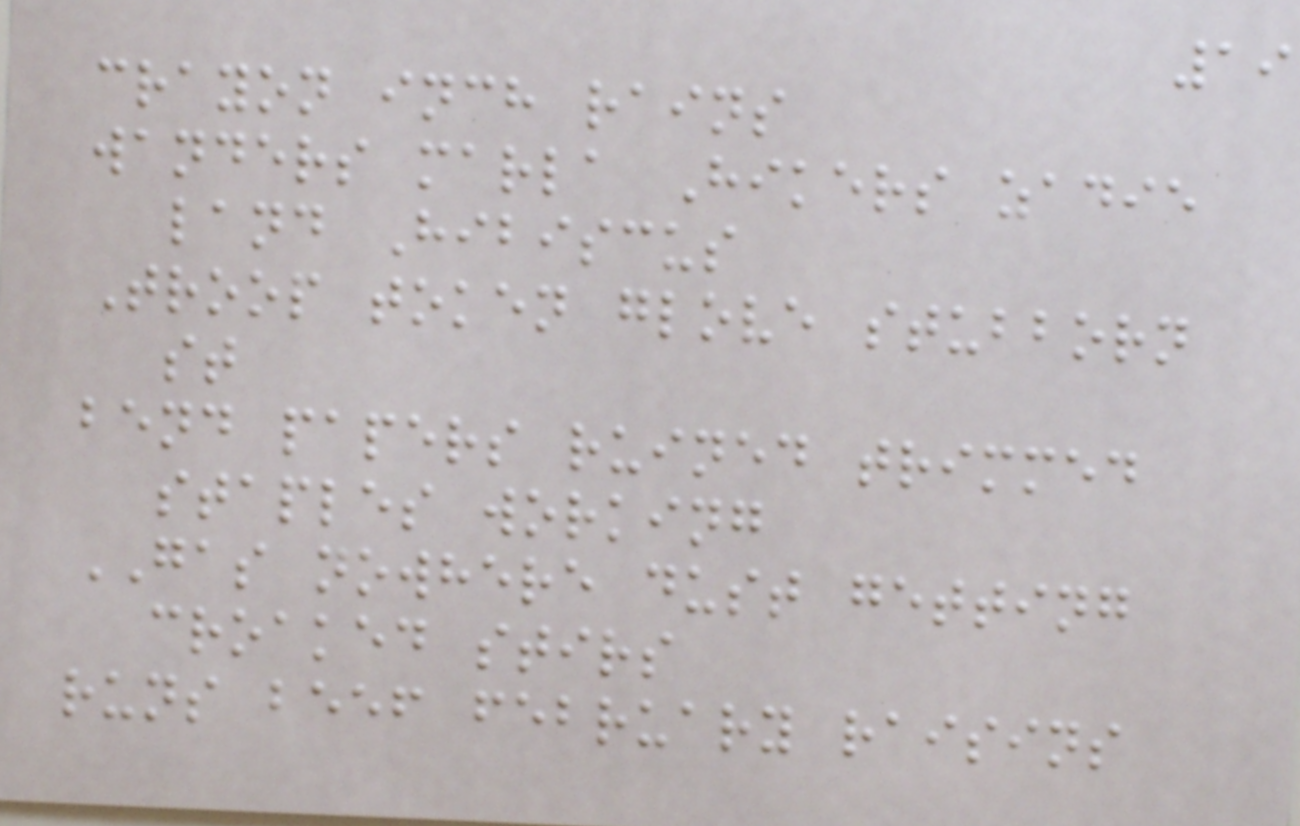19
crayon inch rains
wanders marla Hikers zadie
land Hibiscus
Troop token glove stubborn
st
bend papers ruined trimmed
staples working
GAS nowhere dust getting
croaked stirs
runs beef february raisins
